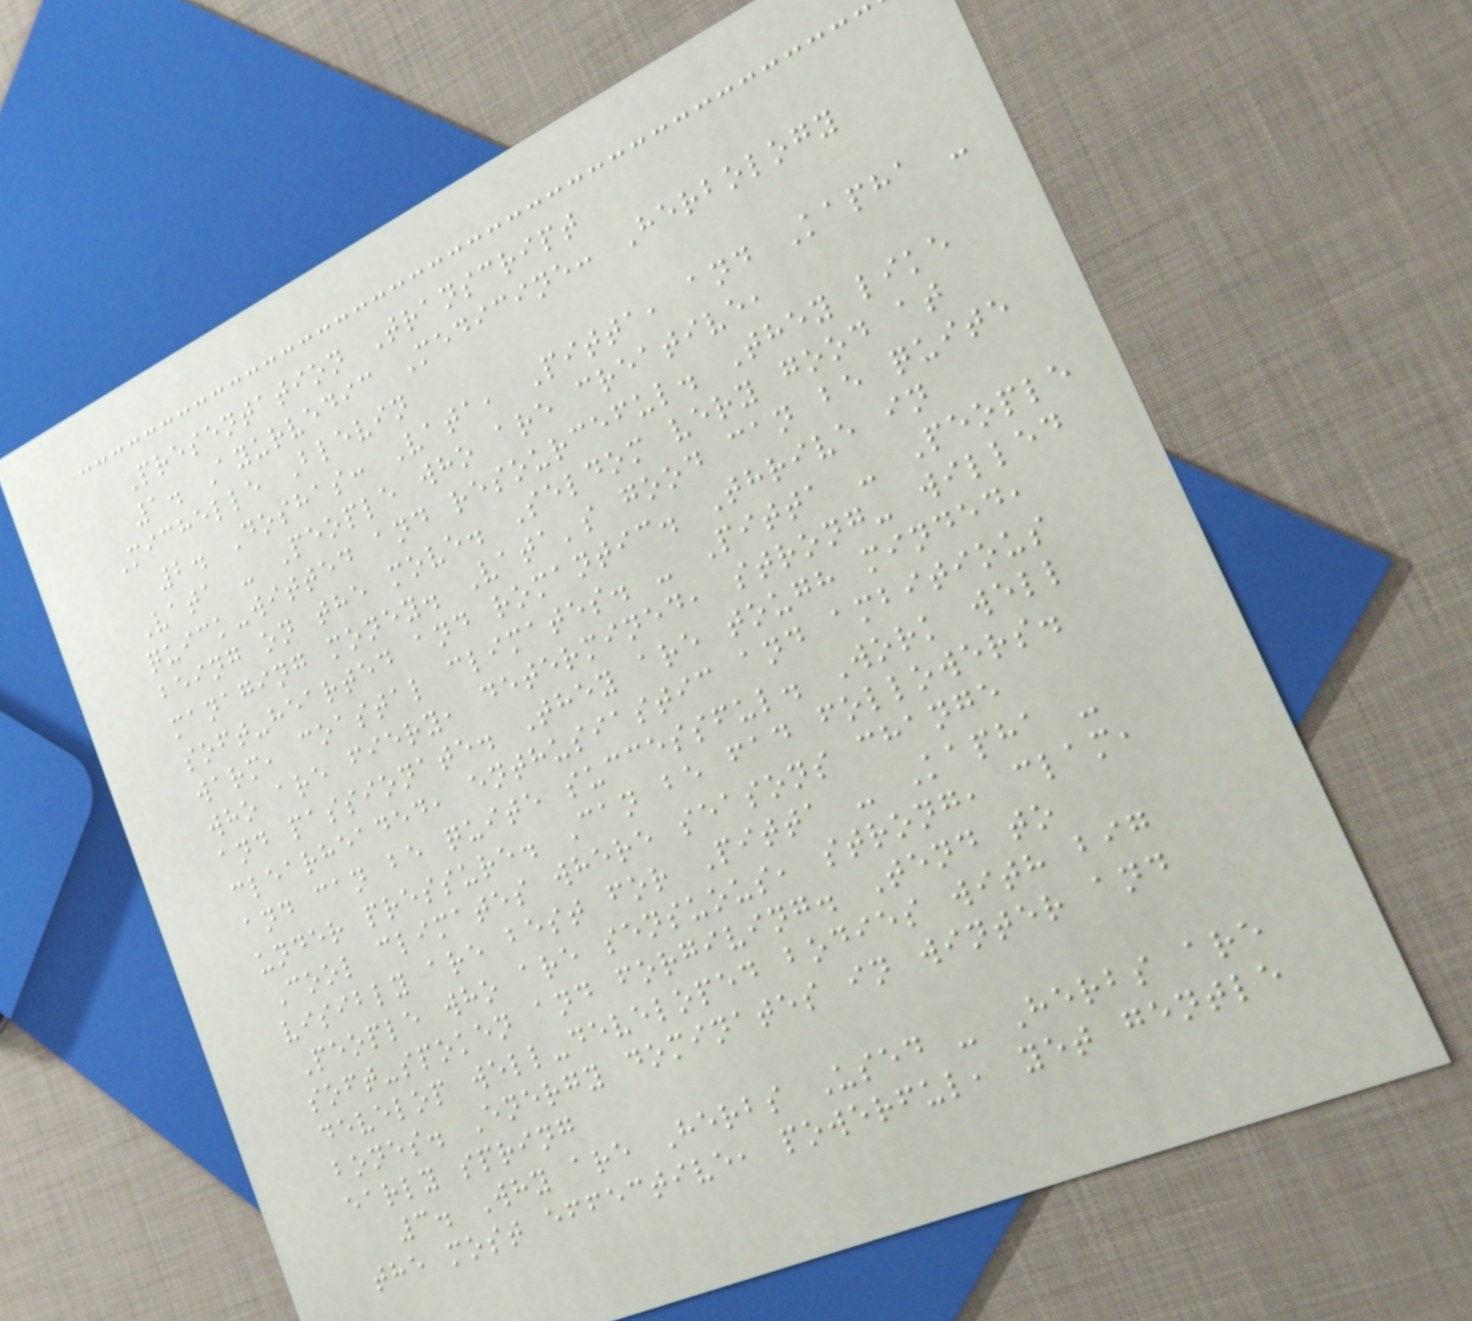Presentation Transcript
1. Ayurvedic Medicine: Herbology
Michelle Blevin
2. Doshas: Vata, Pitta, and Kapha -
Vata - People who are creative,
quick-witted and resourceful. They like
being on the move. Seldom very good at
managing money. Vata's good can be quite
soft-hearted and romantic. Thrive in
warm, coastal climates. - Pitta - People
who are fiery, determined, strong- willed
and passionate. They are tough minded,
clearheaded, enthusiastic and ambitious
and can be quite successful. Work well
under pressure. Can be fad followers.
Cool climates where seasons change
visibly are best for Pitta - Kapha -
People who are sensuous, strong, clam,
soft-spoken and forgiving. Tend to
develop well-developed bodies with big
bones. Energy dominates in winter and
early spring
3. Why are Herbs Used - Herbs are
the most effective, powerful, yet gentle
